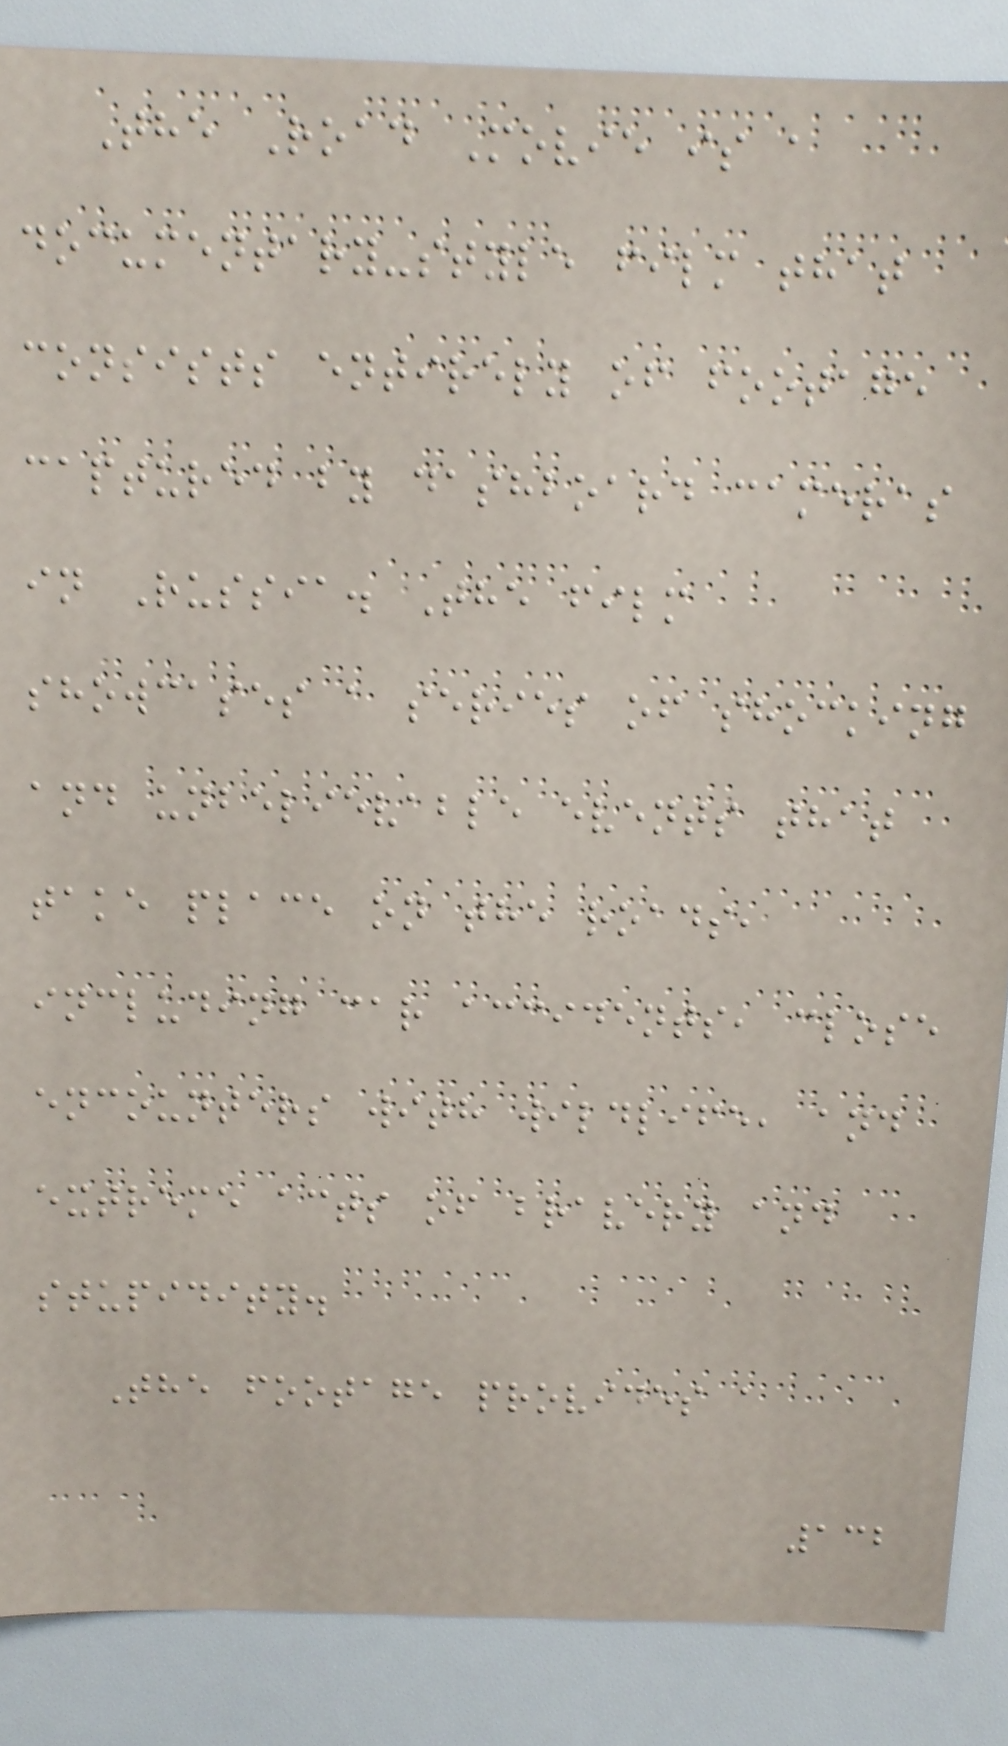The Road Movie is a
documentary-style film that
consists entirely of footage
captured by dashboard cameras
in Russia. The film
showcases a series of shocking
and unbelievable events that
take place on the roads,
including car accidents, close
encounters with wildlife, and
extreme acts of bravery and
stupidity.
The footage provides a
132
